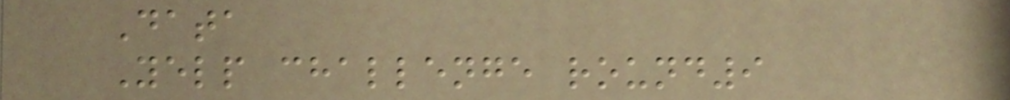Data
Yelp challenge round9
